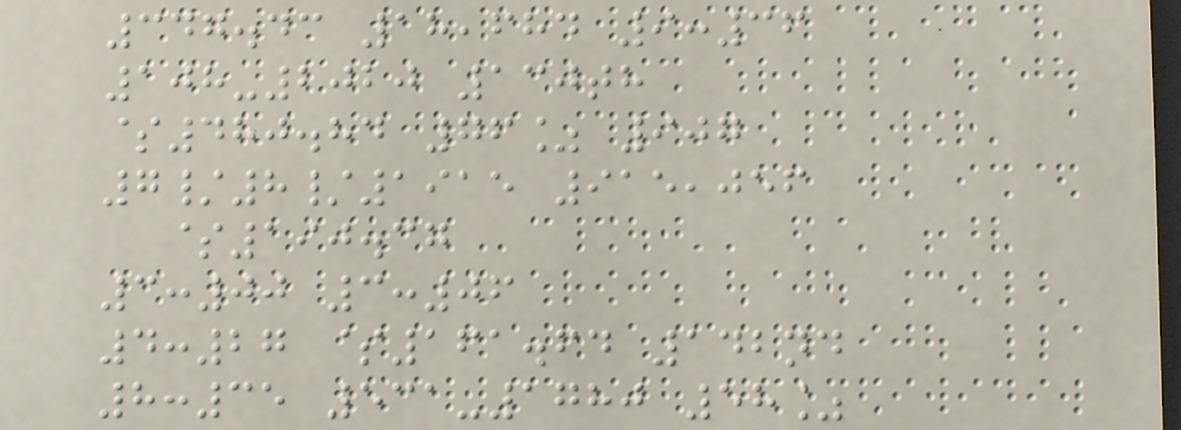347.43 18,684 9:36
108-2020 130th
$480.84 76% 907
7/8/1915 915,056
$190.37
3:00 3:06
4:27 $161.64 142nd
8:35 531-1780 58%
